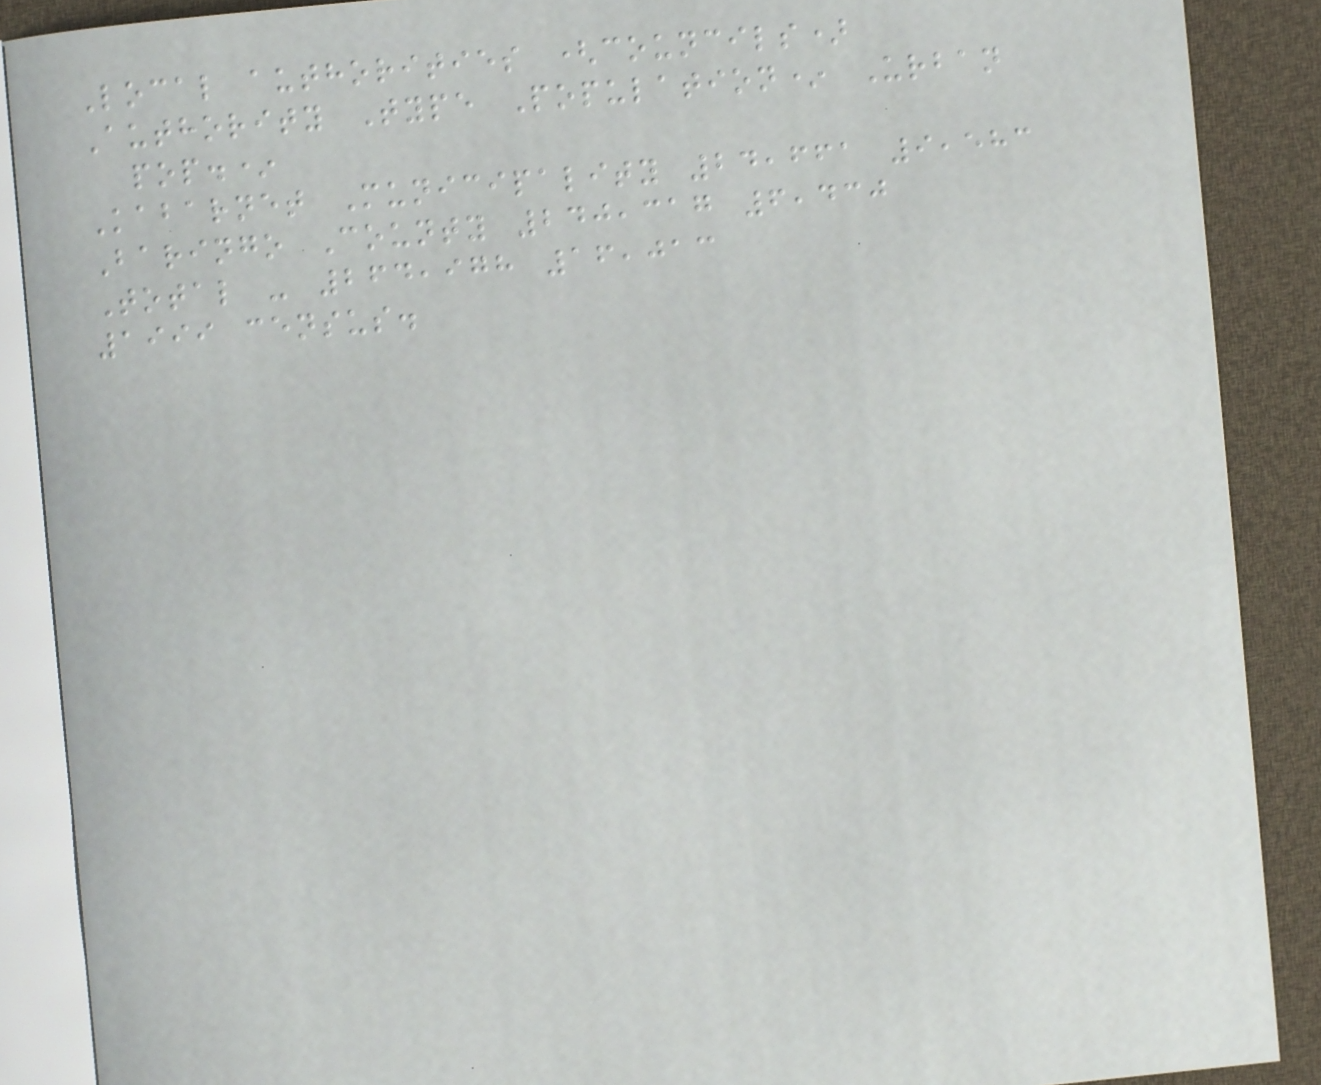Local authorities (councils)
Authority Type Population* Urban
pop.*
Kabarnet Municipality 24,661 9,583
Baringo County 240,317 6,430
Total - 264,978 16,013
1999 census.
